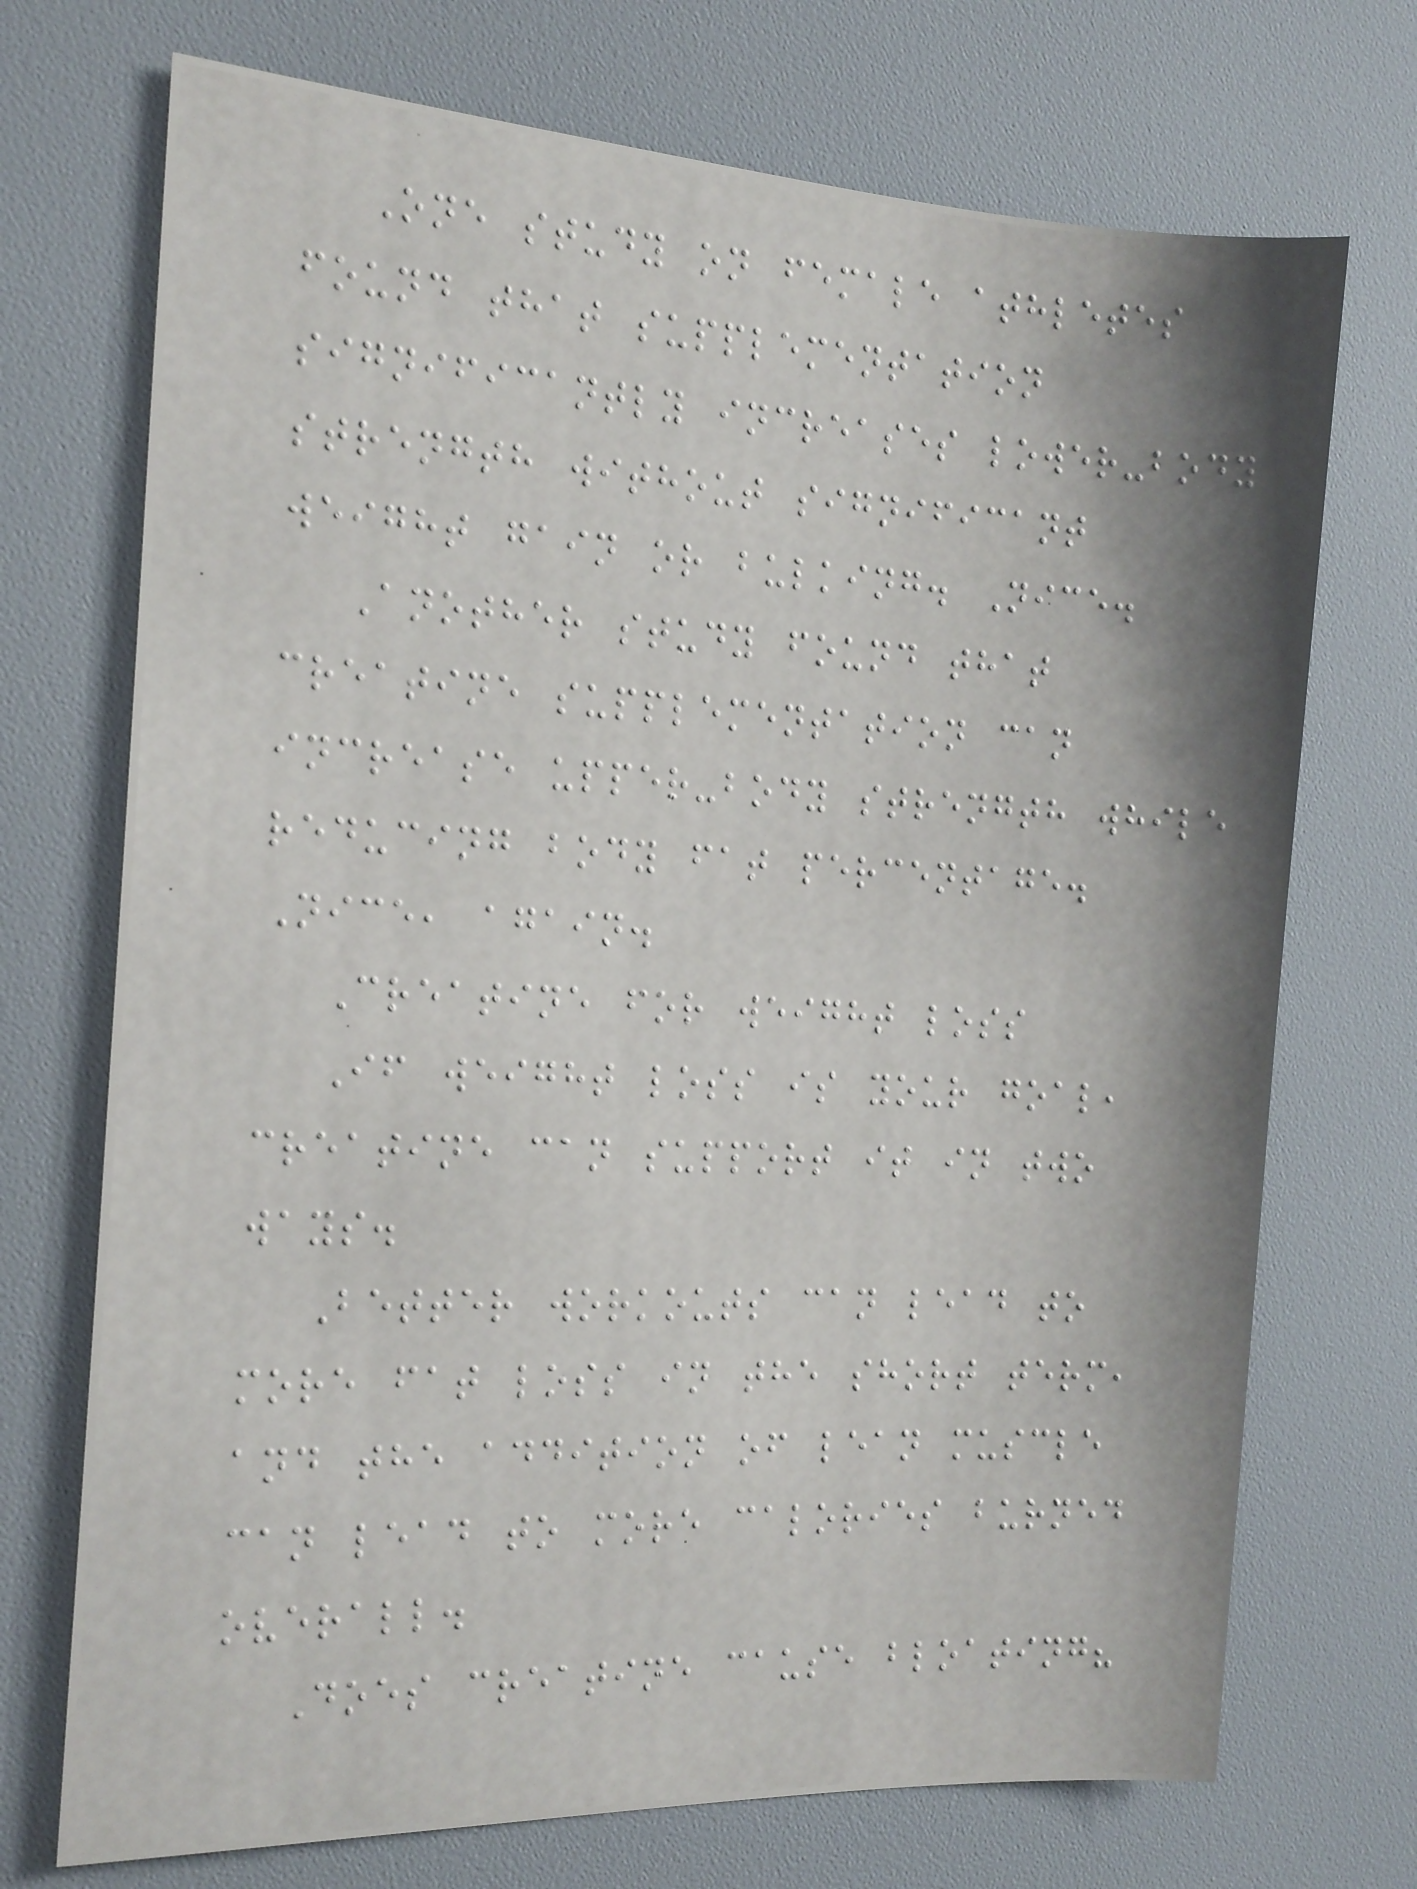One study on female athletes
found that supplementation
significantly increases lower-body
strength without significant
weight gain or bulking. Nice.
Another study found that
creatine supplementation can
increase upper-body strength while
reducing body fat percentage.
Nice, again.
Creatine for weight loss
If weight loss is your goal,
creatine can support it in two
ways.
Better workouts can lead to
more fat loss in the short term,
and the addition of lean muscle
can lead to more calories burned
overall.
Does creatine cause bloating?
